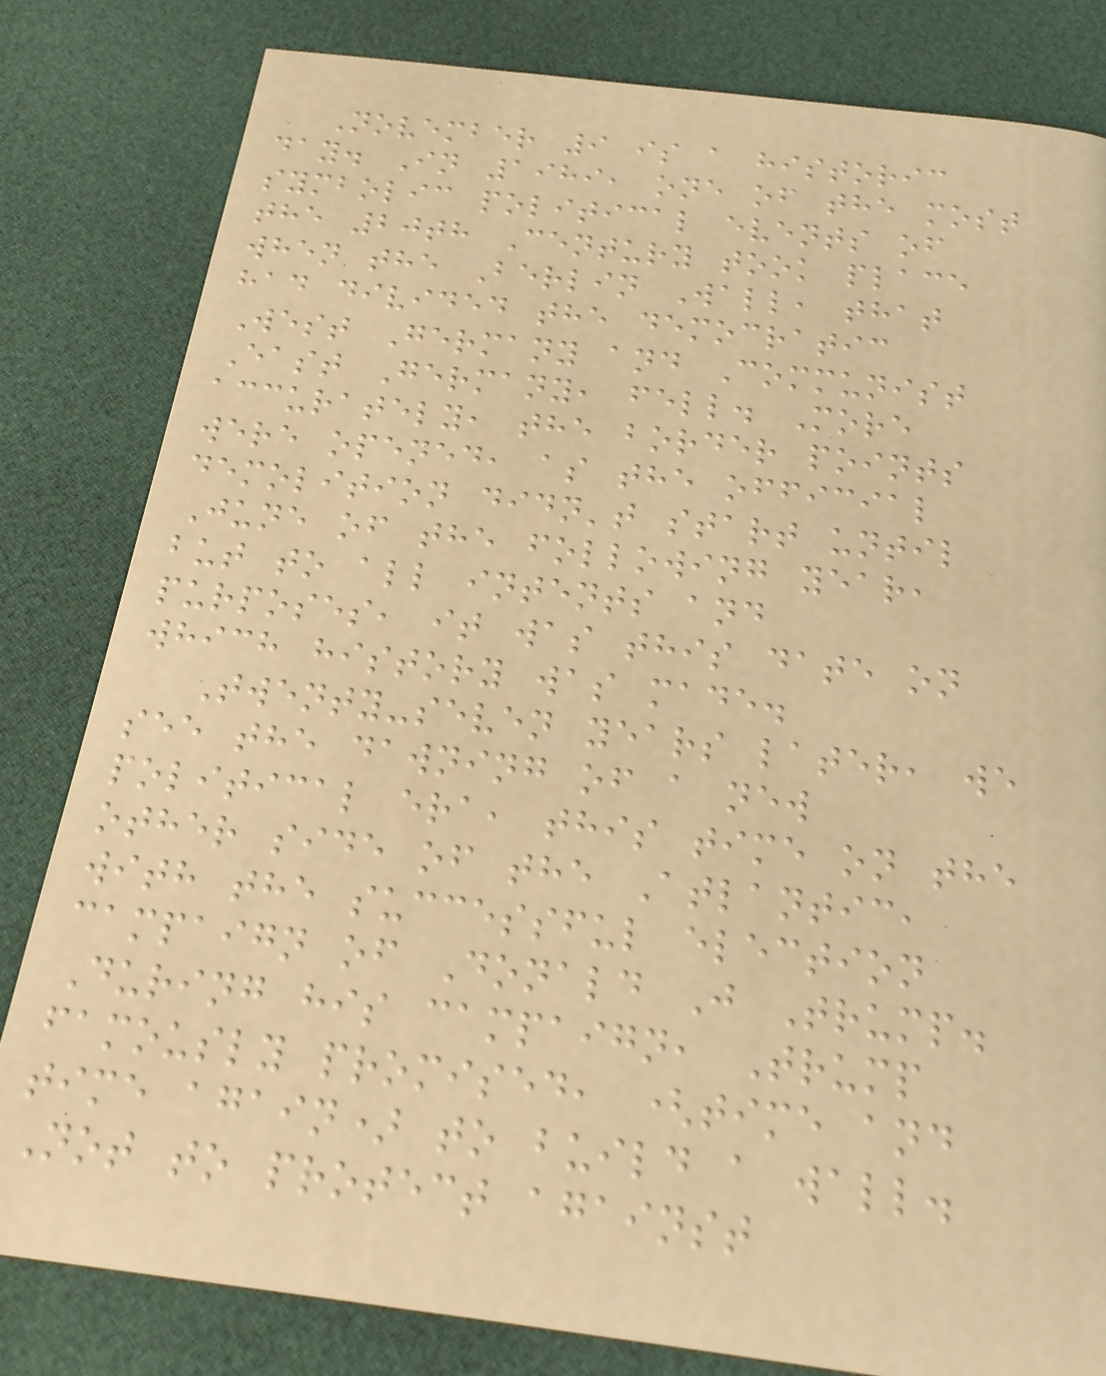November 9 is a historic
day. In 1989, one of the most
symbolic political events of
the 20th Century took place
when the Berlin Wall, that
had divided the democratic
West Germany and Communist
East Germany, fell. More
accurately, the border points
were opened, as the official
demolition didn't start until
June of the following year,
but to all intents and
purposes, it was this date on
which history was made.
Twenty-seven years later, we
see the dawning of a new
political era, this time on the
other side of the Atlantic,
with the successful election
campaign of Donald J Trump.
During his campaign, Trump
famously promised, (time and
time again) to build a wall.
Not to protect against
